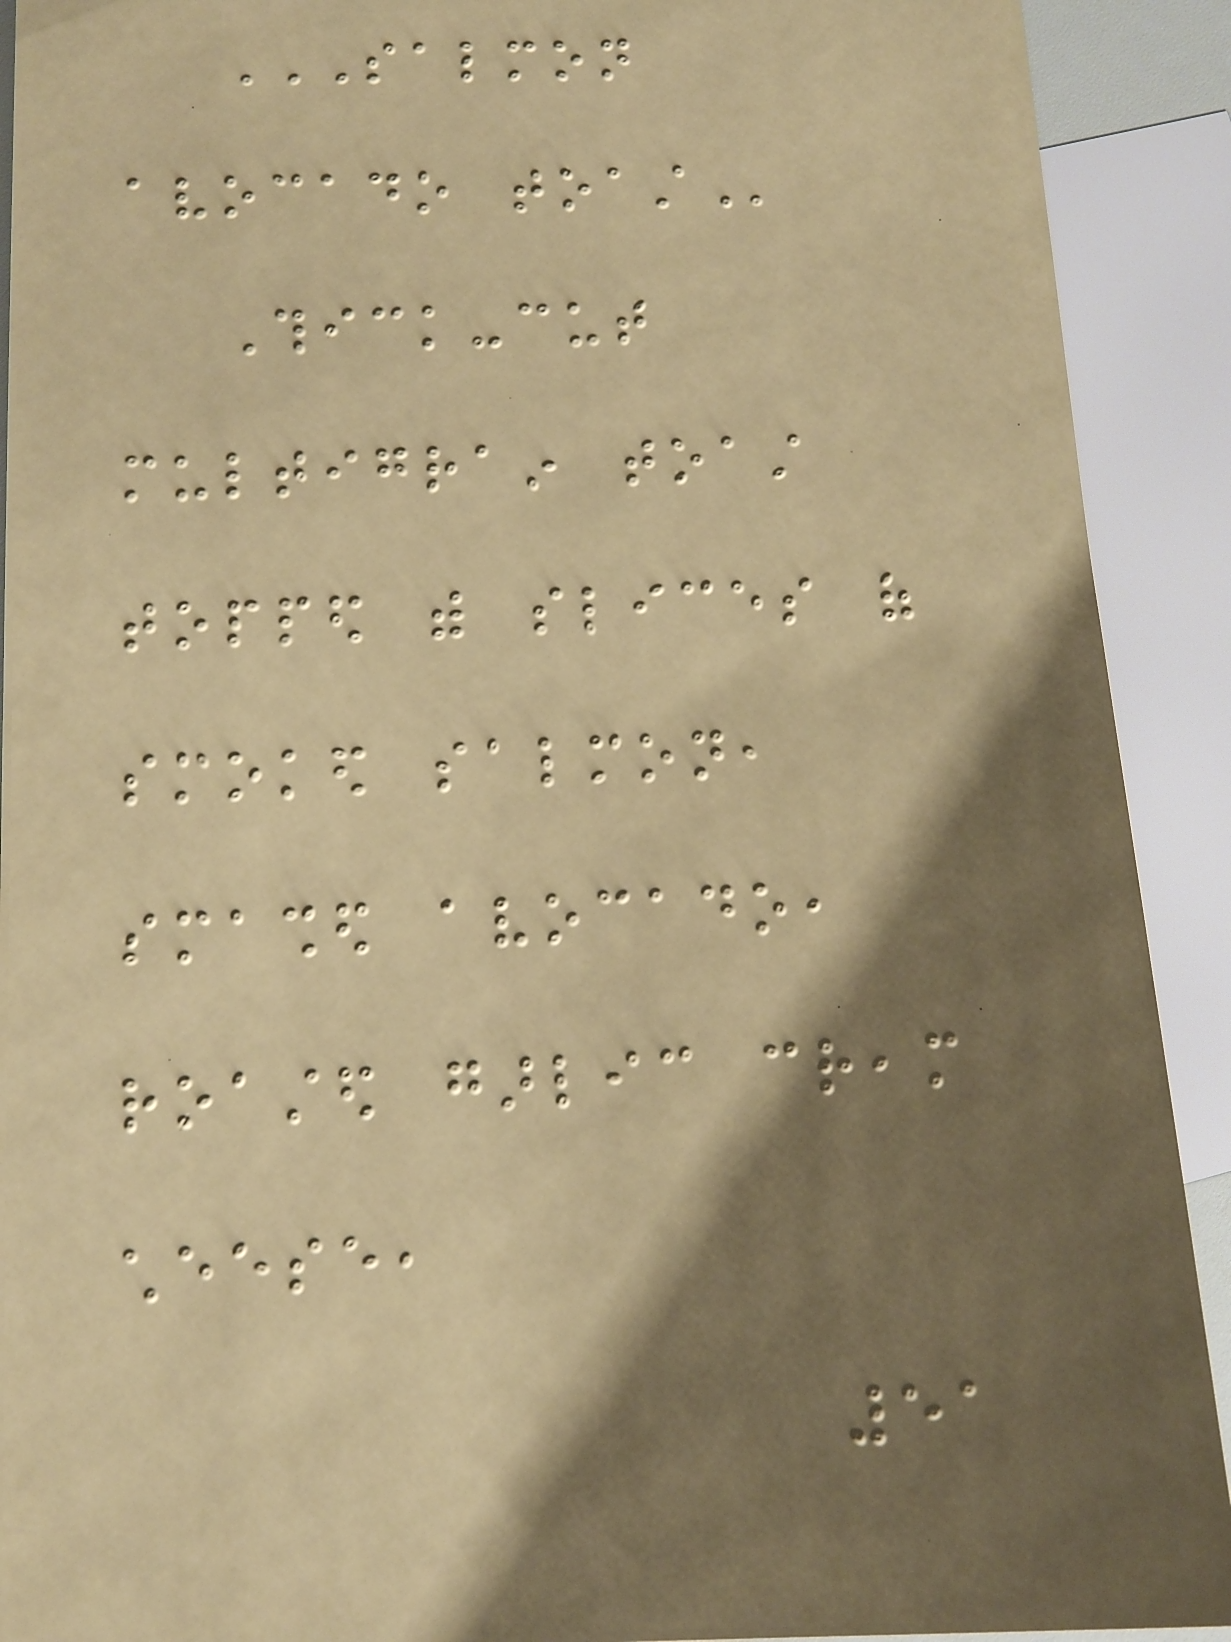SALMON
AVOCADO TOAST
Thick-cut
multigrain toast
topped with slices of
smoked salmon,
smashed avocado,
roasted garlic cream
cheese,
51
